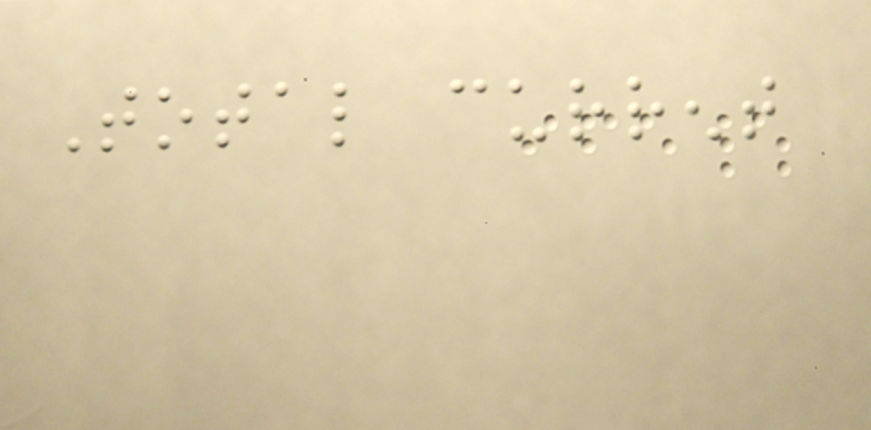Total current
